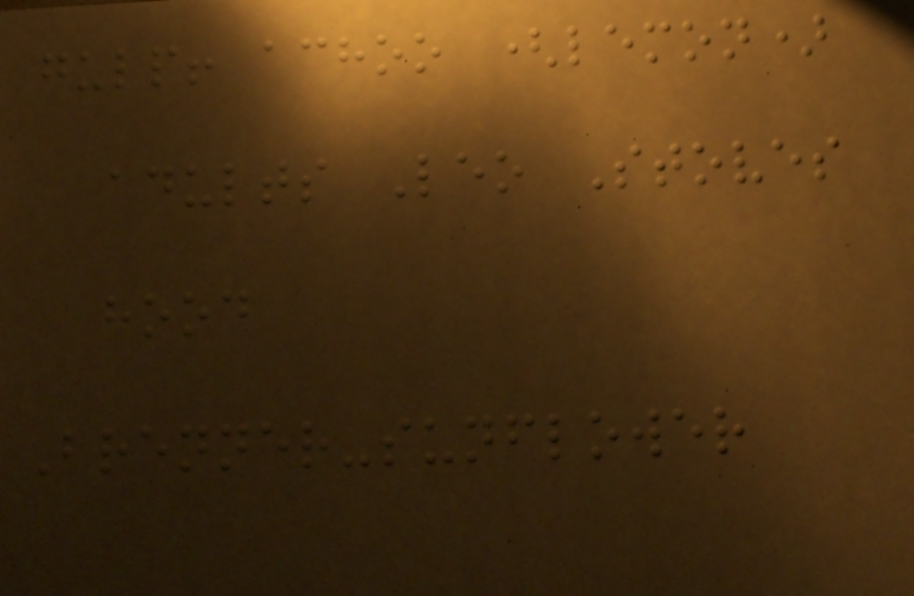gulp! achoo (lemon)
adults Leo Stoves
hood
Brenner-sunflower
